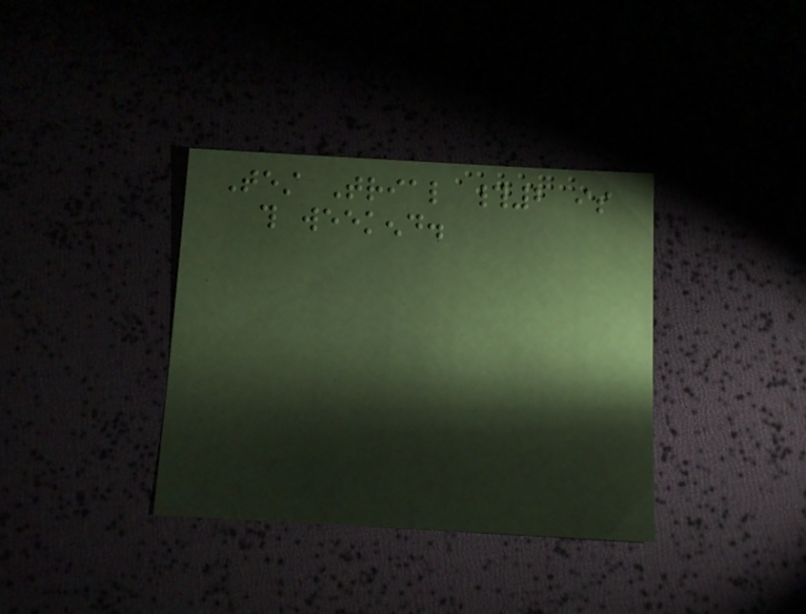Test Trial #2 is
this weekend.
